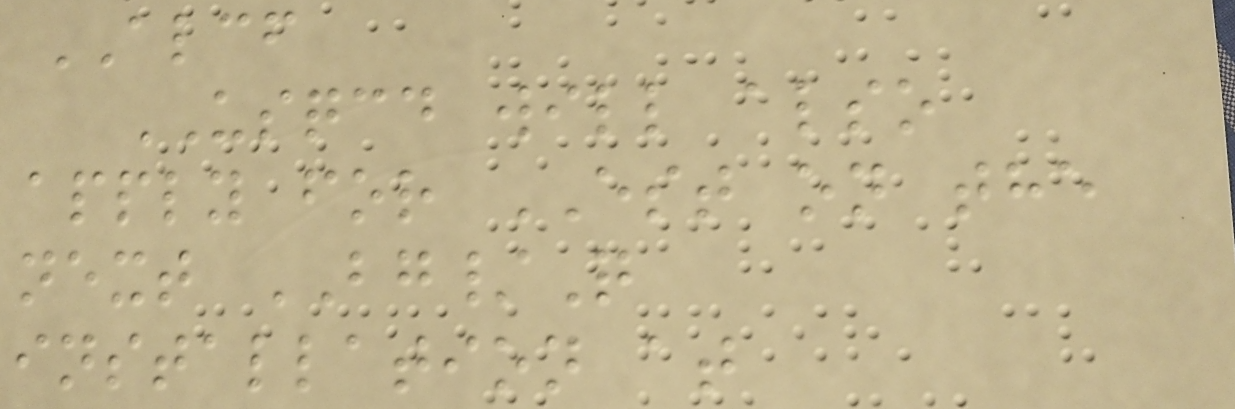ALCF
USQCD will also
apply for EST on the
next BG/Q
installation at
